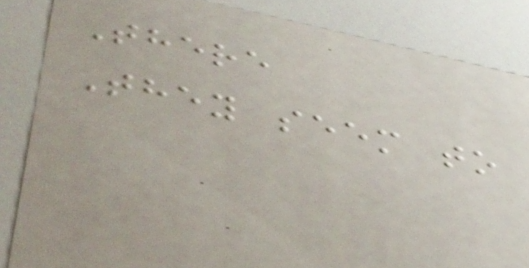There
They seem to
